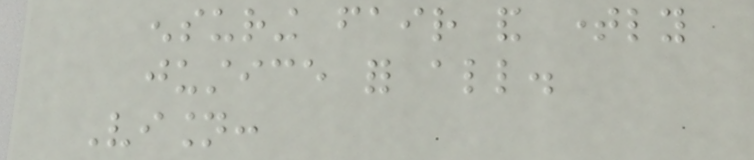ensuring fair and timely
justice for all.
Vision:
